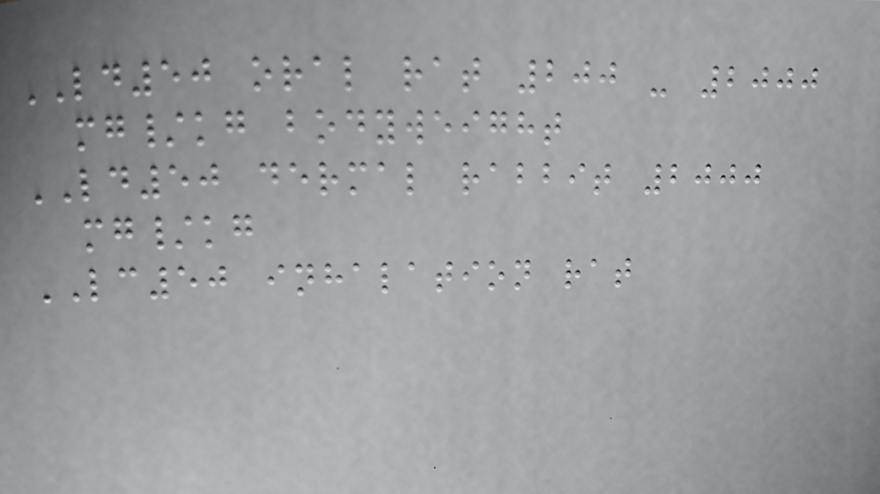LD50 oral rat 200 - 2000
mg/kg bodyweight
LD50 dermal rabbit 2000
mg/kg
LC50 inhalation rat
